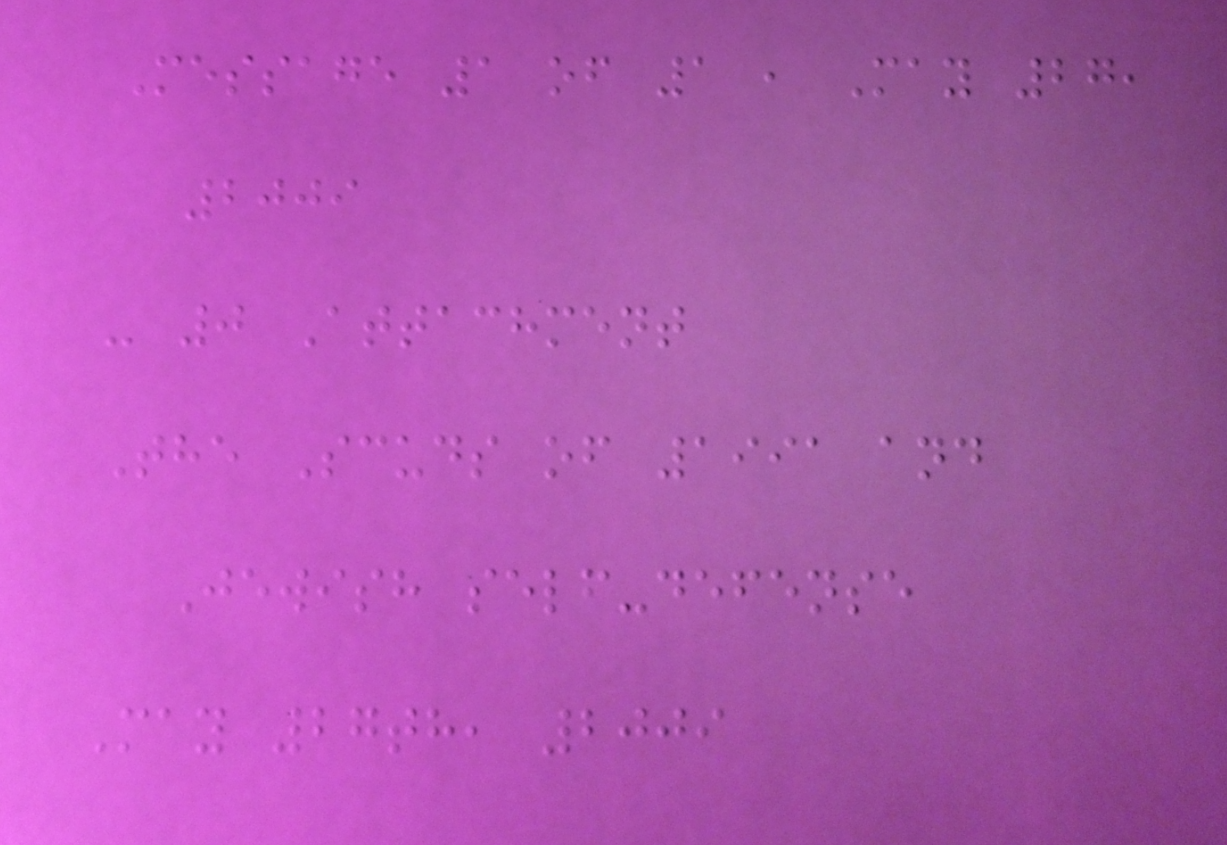Message 1 of 1 , May 27,
2009
- 0 Attachment
The Scuds of 1991 and
Jewish self-defense
May 27th, 2009
